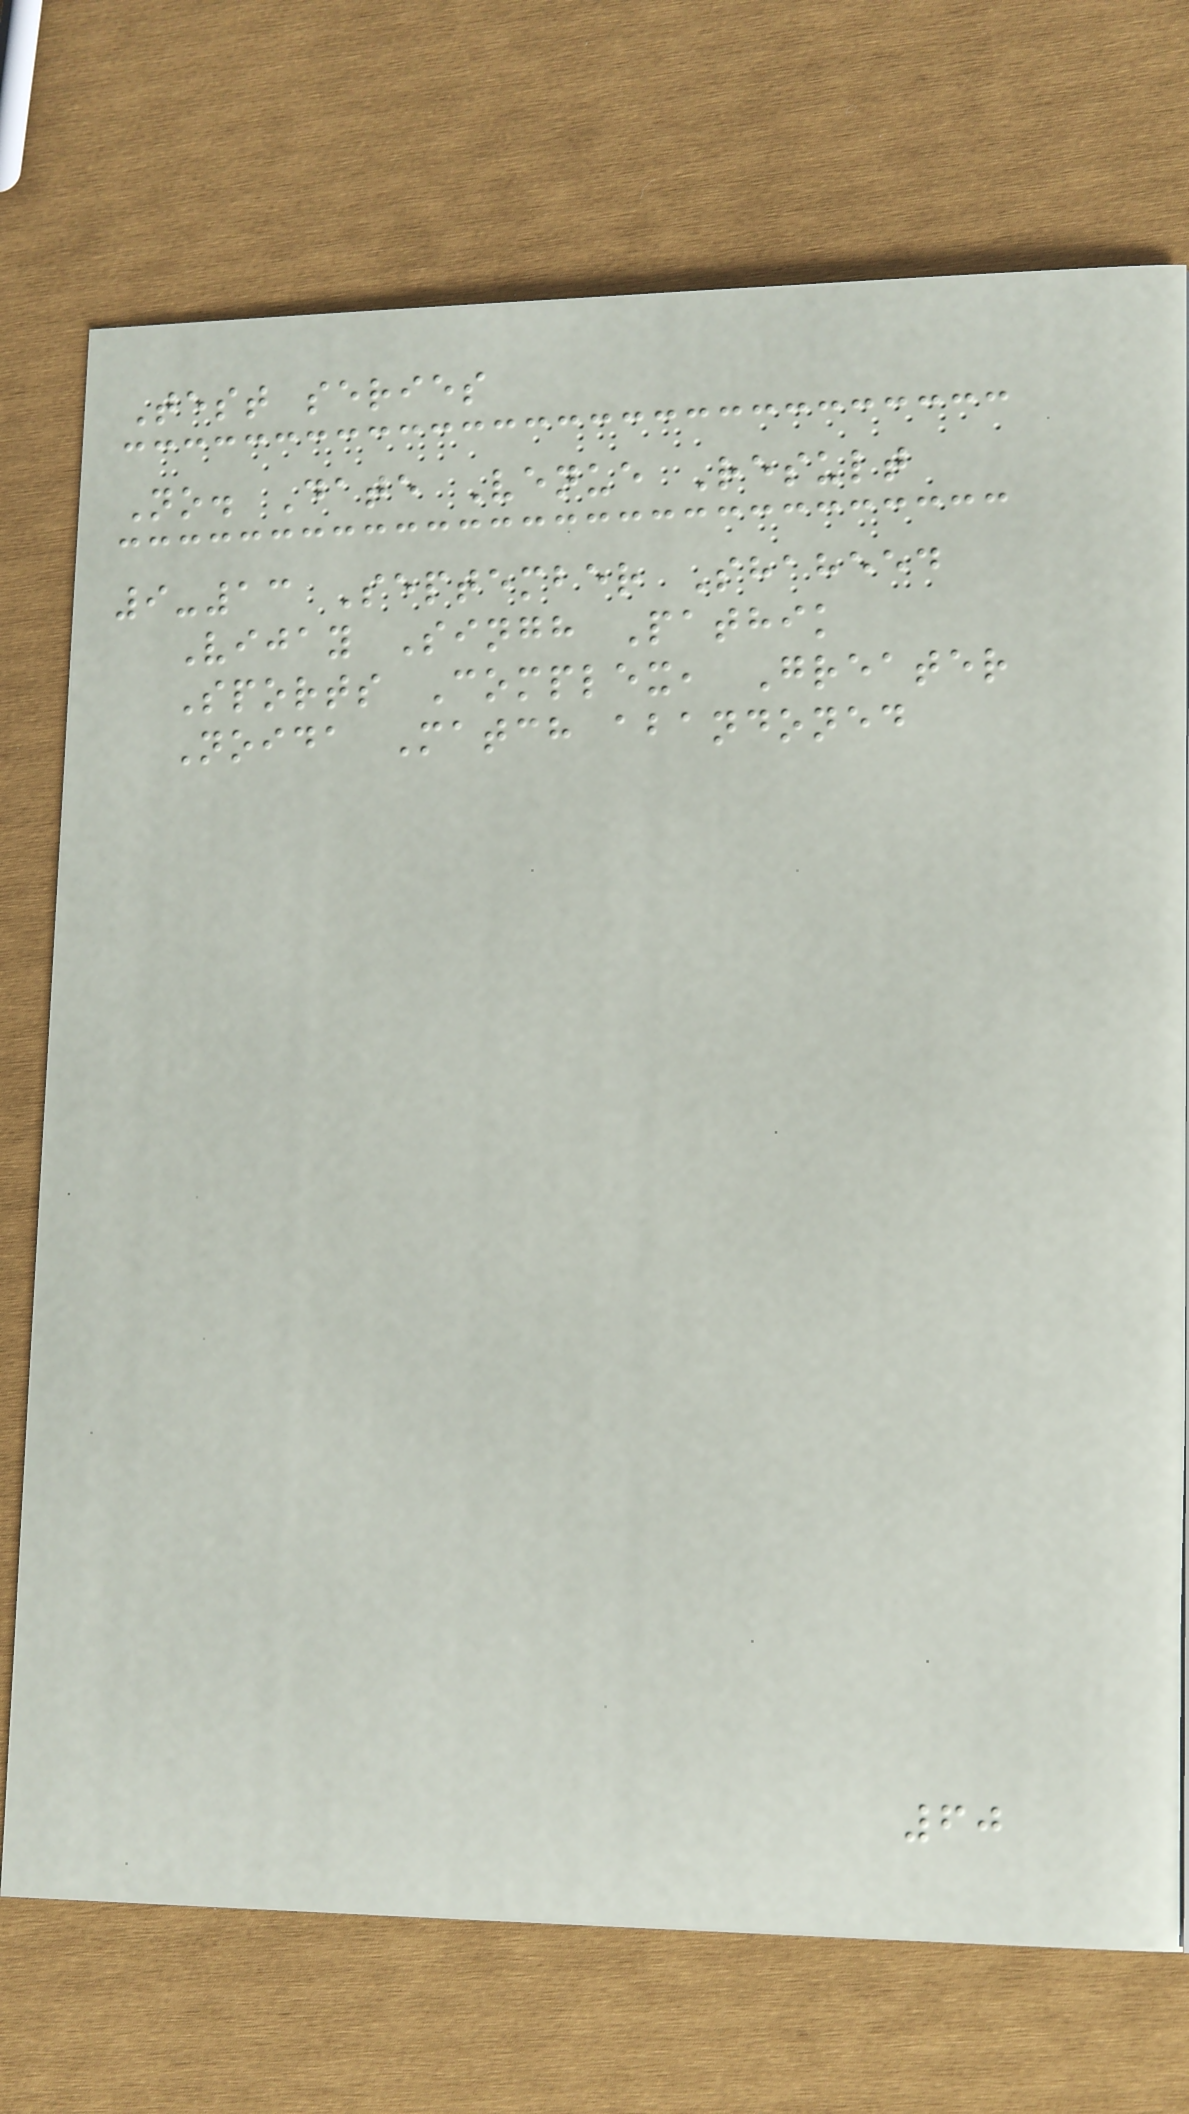Test series
No. Date Venue Result
9-13 September Shaheed
Vijay Singh Pathik
Sports Complex, Greater
Noida Match abandoned
60
